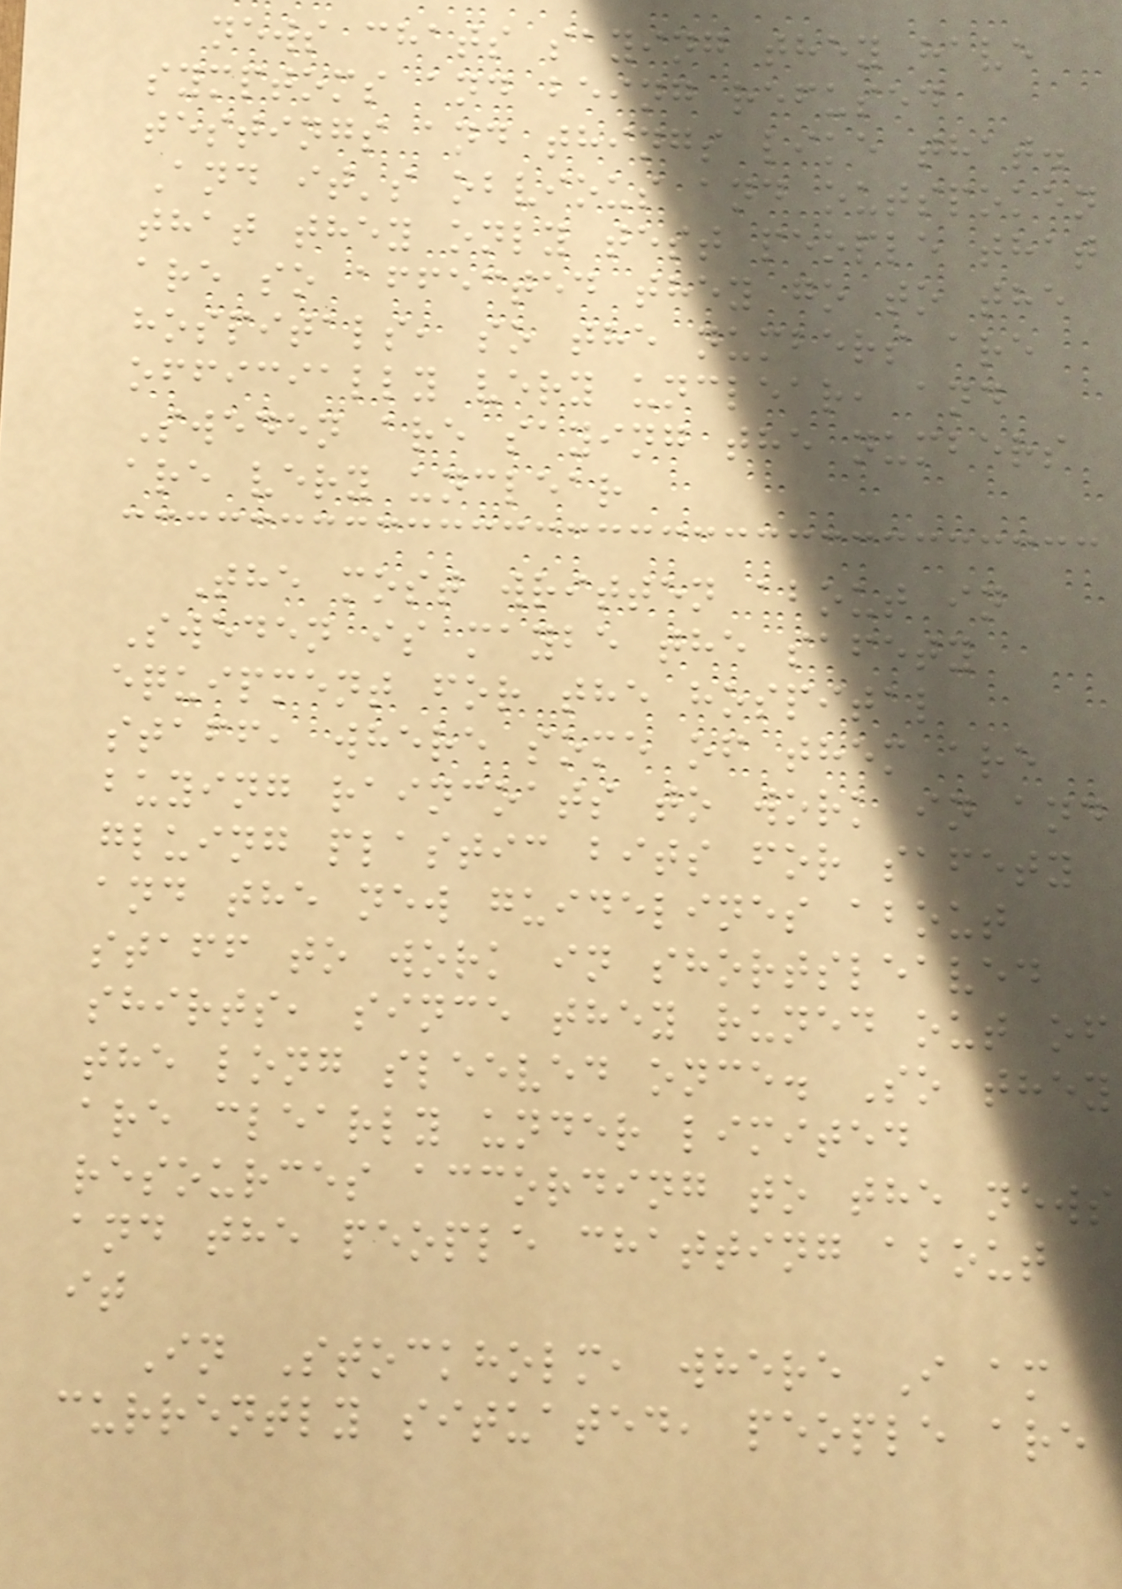news chats saying they have
symptoms and being refused
testings and things like that.
And it's obvious and outspoken
that they only test people that
are so affected they go to the
hospitals, so the numbers are
officially very unclear, and
Sweden are saying the numbers
are very unclear
The most written about in
Sweden is maybe the safety
equipment for the hospital
staff, where some of them are
buying raincoats to work in and
gluing plastic bits for safety
and the new guidelines about
staff to work in shortsleaved
shirts, since they runed out of
the long sleeved once. So they
are clearly under limited
resources according to the news
and the people chatting about
it
In Stockholm, where I am
currently situated, people are
